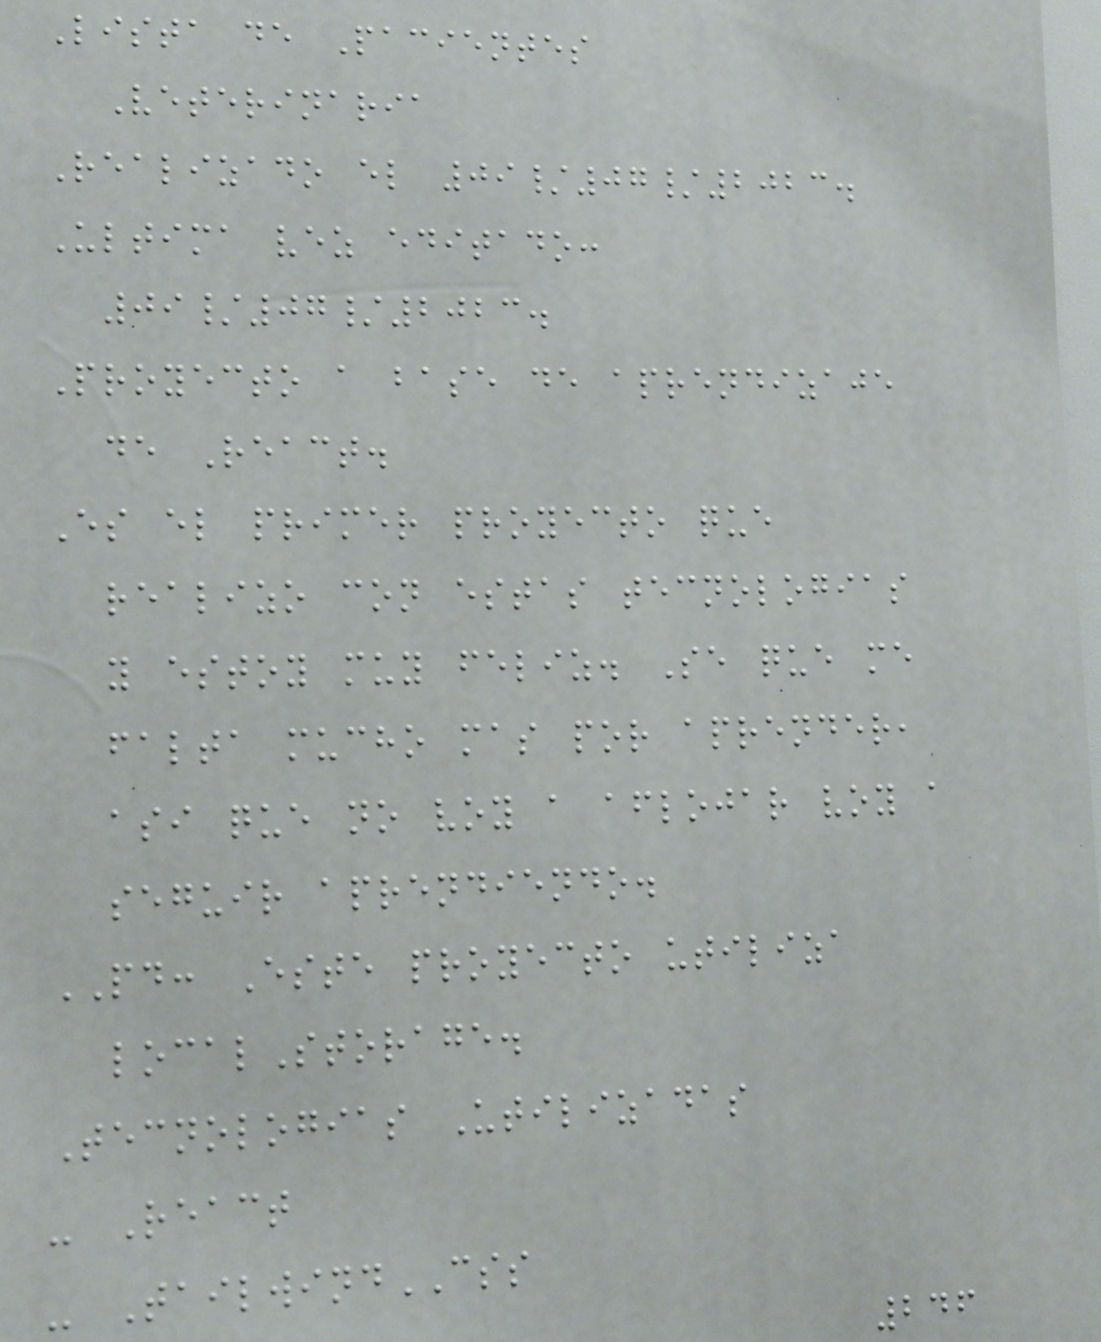Lista de Pacientes
Veterinaria
Realizado el 09/07/2023.
Ultima vez editado:
09/07/2023.
Proyecto a base de aprendizaje
de React.
Es el primer proyecto que
realizo con estas tecnologias
y estoy muy feliz. Se que me
falta mucho mas por aprender,
asi que no voy a aflojar voy a
seguir aprendiendo.
PD: Este proyecto utiliza
localStorage.
Tecnologias Utilizadas
- React
- TailwindCSS
246
